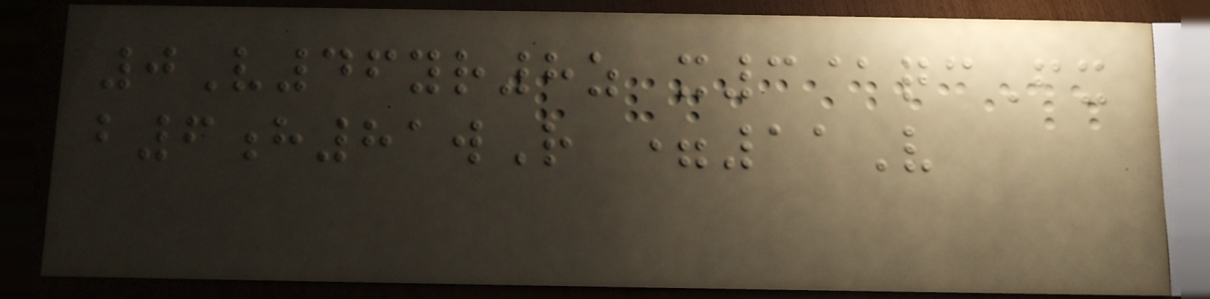0V46yr8z x3@qcFx
b6h81wR =11V
